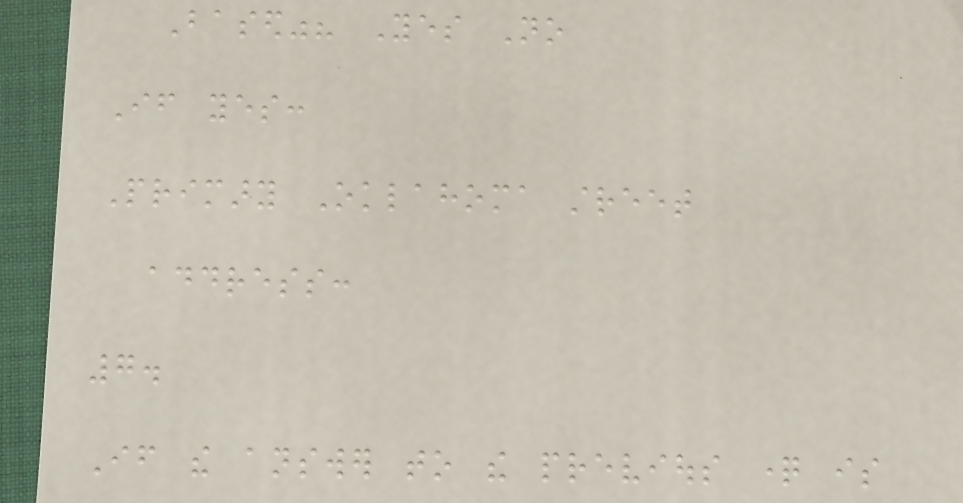Based"? Yes No
If yes:
Primary Oklahoma street
address:
7.
If the answer to the previous question is
